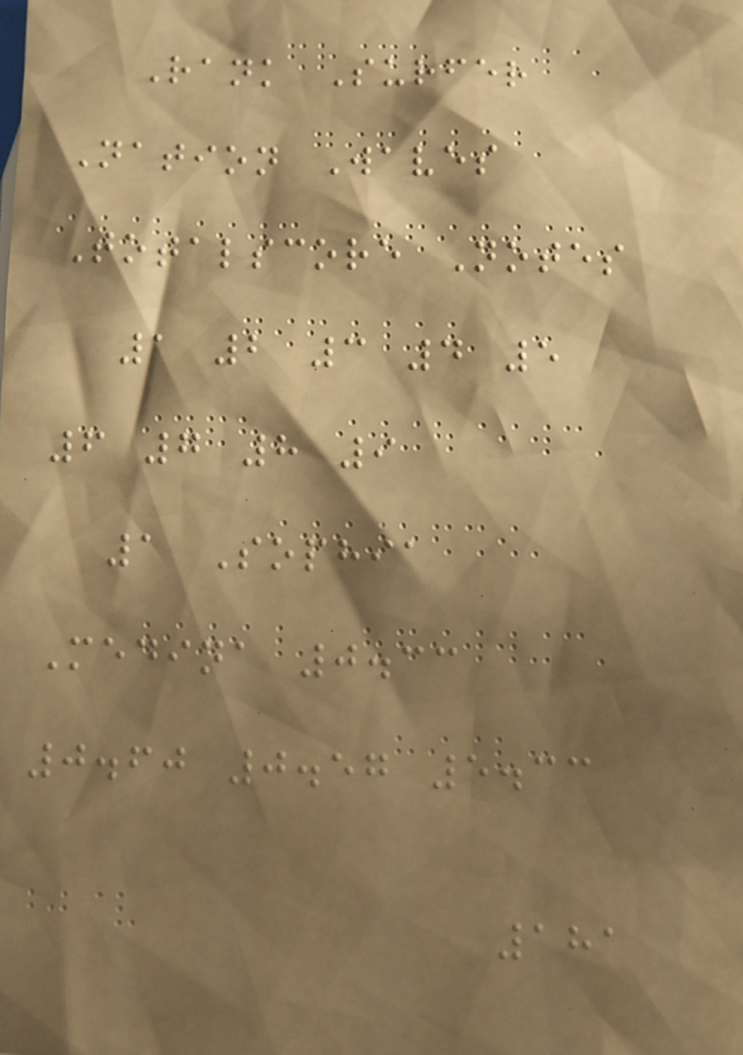Rank Surfer
Nation Waves
Totalscore Notes
1 2 3 4 5
6 7 8 9
1 Sophia
Medina 0.33
0.60 0.57 5.33
181
